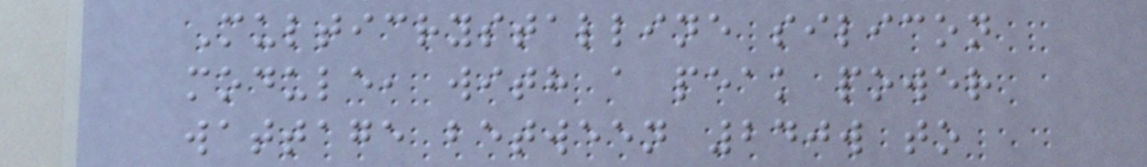Multicrystalline silicon
module, with a peak power
wattage between 240w to
